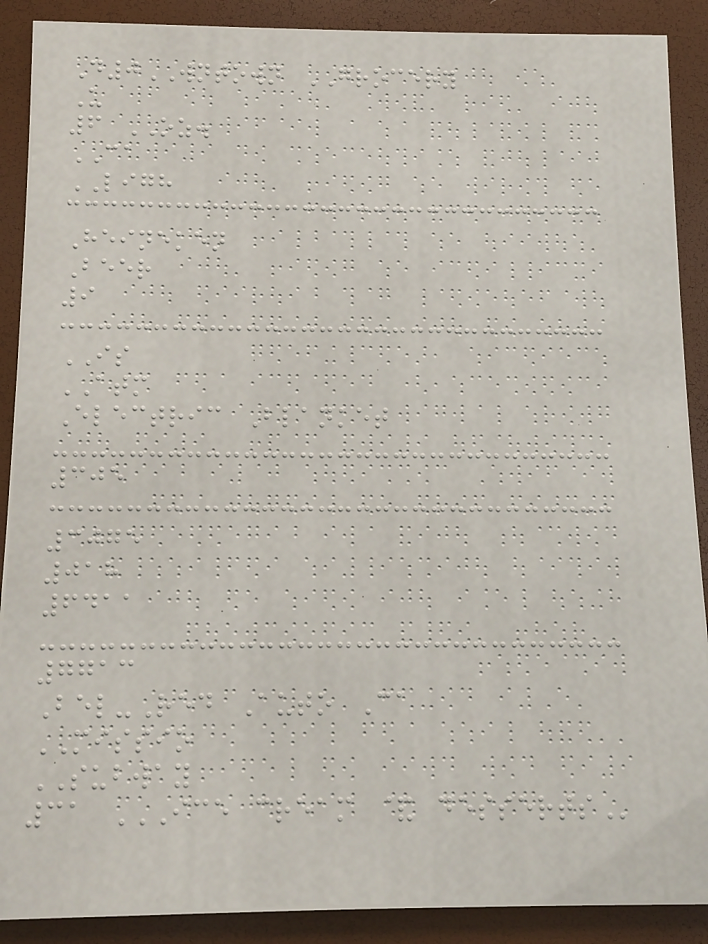D0WNTOWN GROCERY
U
6 OZ.
CA
LIGH
Heineken
Beer
9
IS
ATM
Electric Blanket
305
3075
018
6411
7713
Bel-Red Auto Ca
MISSIO
SUBWAY
31 ICE CREAM & DESSERTS
